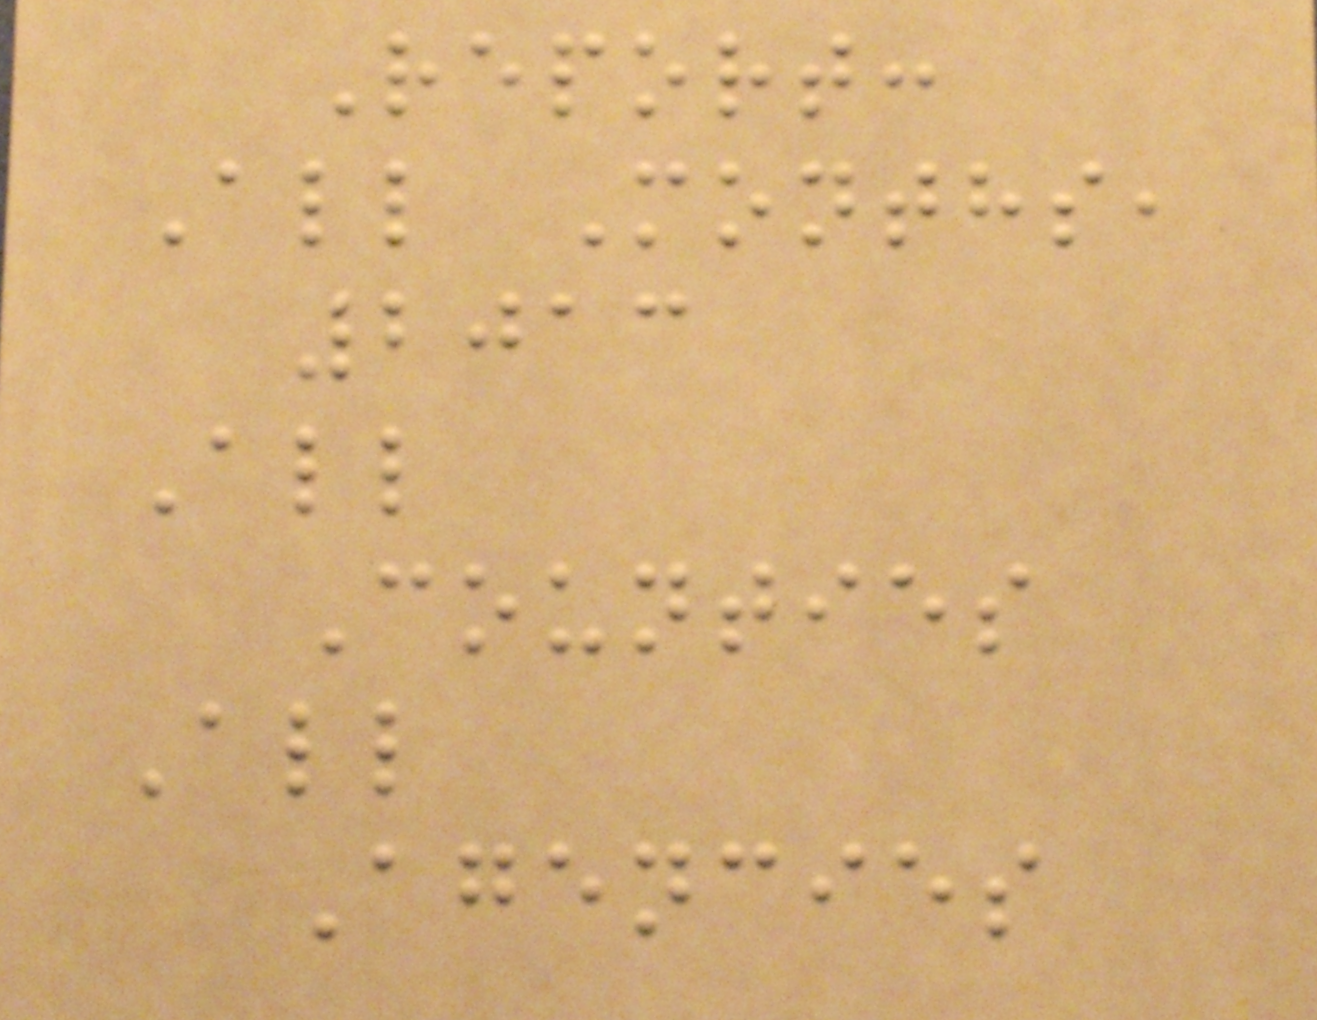Report:
All Months,
2013
All
Counties
All
Agencies
